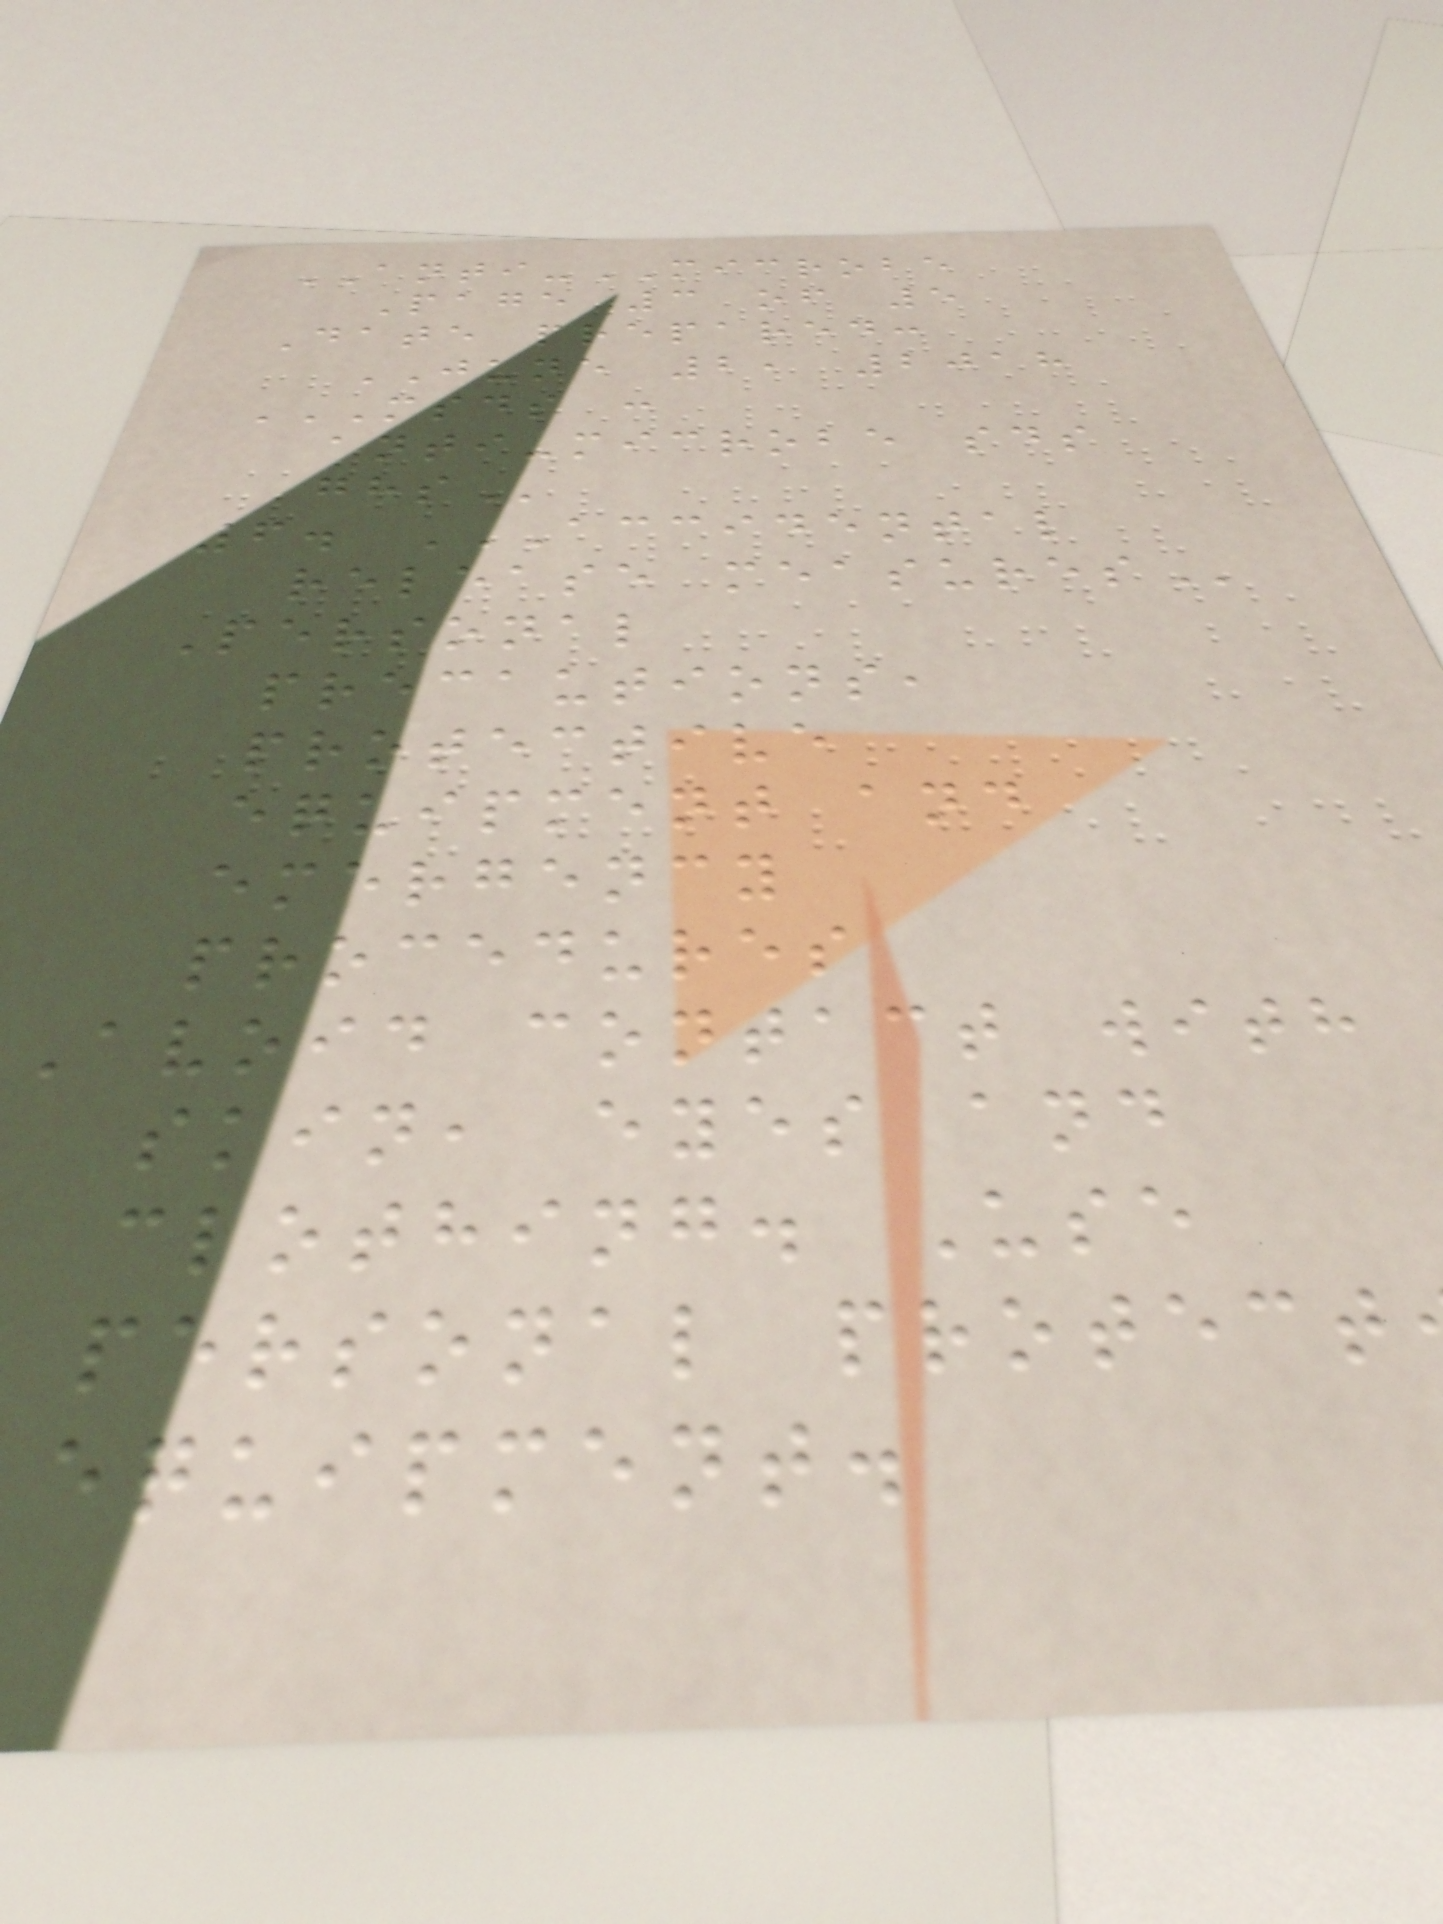ANTI-MICROBE
Page 3 of 5
Date prepared:
JUNE 2, 2018
MSDS :
anti-microbe sds
6. ACCIDENTAL
release
Personal
precautions,
protective
equipment and
emergency
procedures
Avoid contact with
skin, eyes and
clothing. Use
personal protect
equipment.
